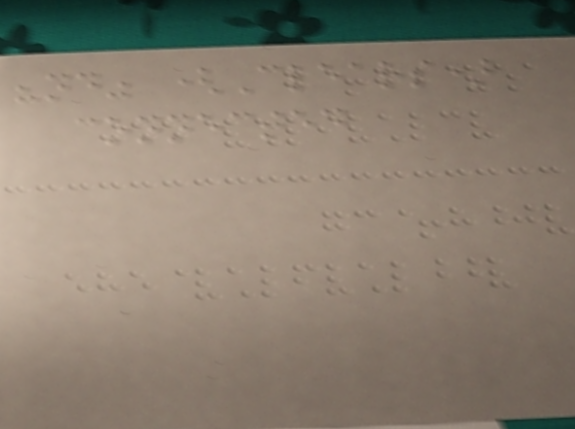"nd" (Clears)
connected
